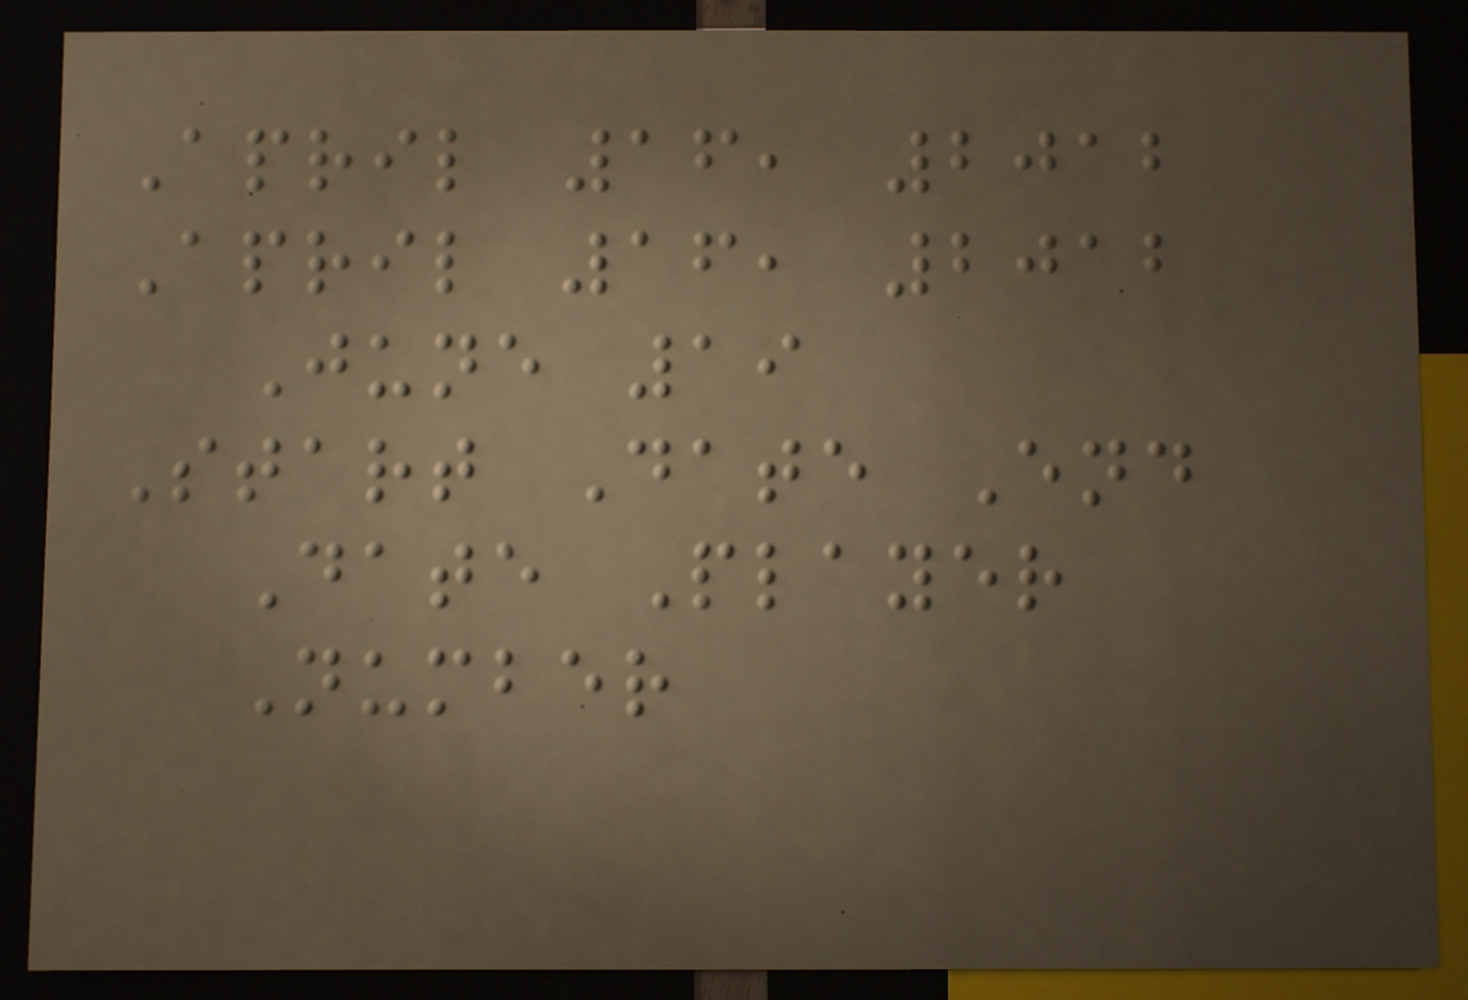April 16, 2012
April 16, 2012
June 19
Start Date End
Date Player
Number
